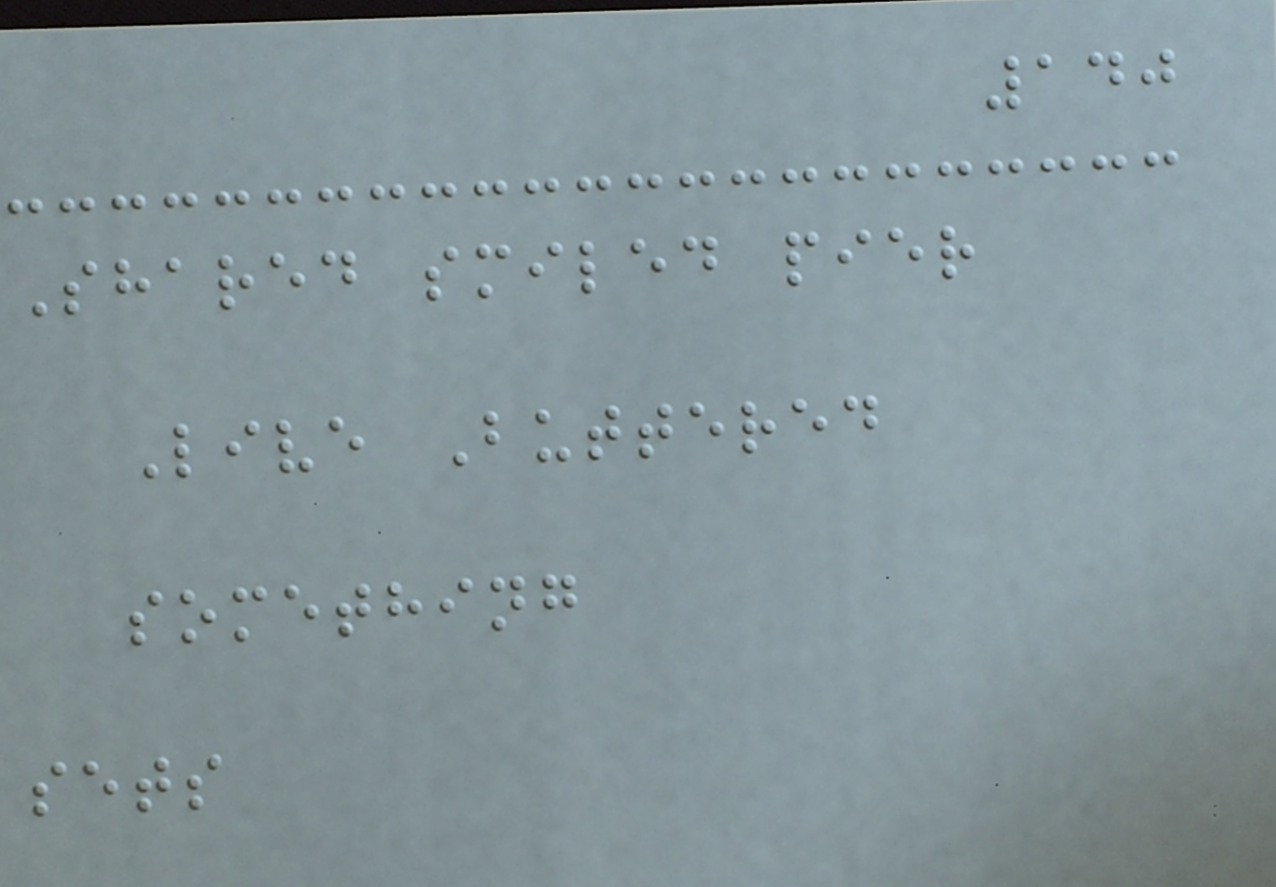140
Shared smiled pier
Live Buttered
something
sets
